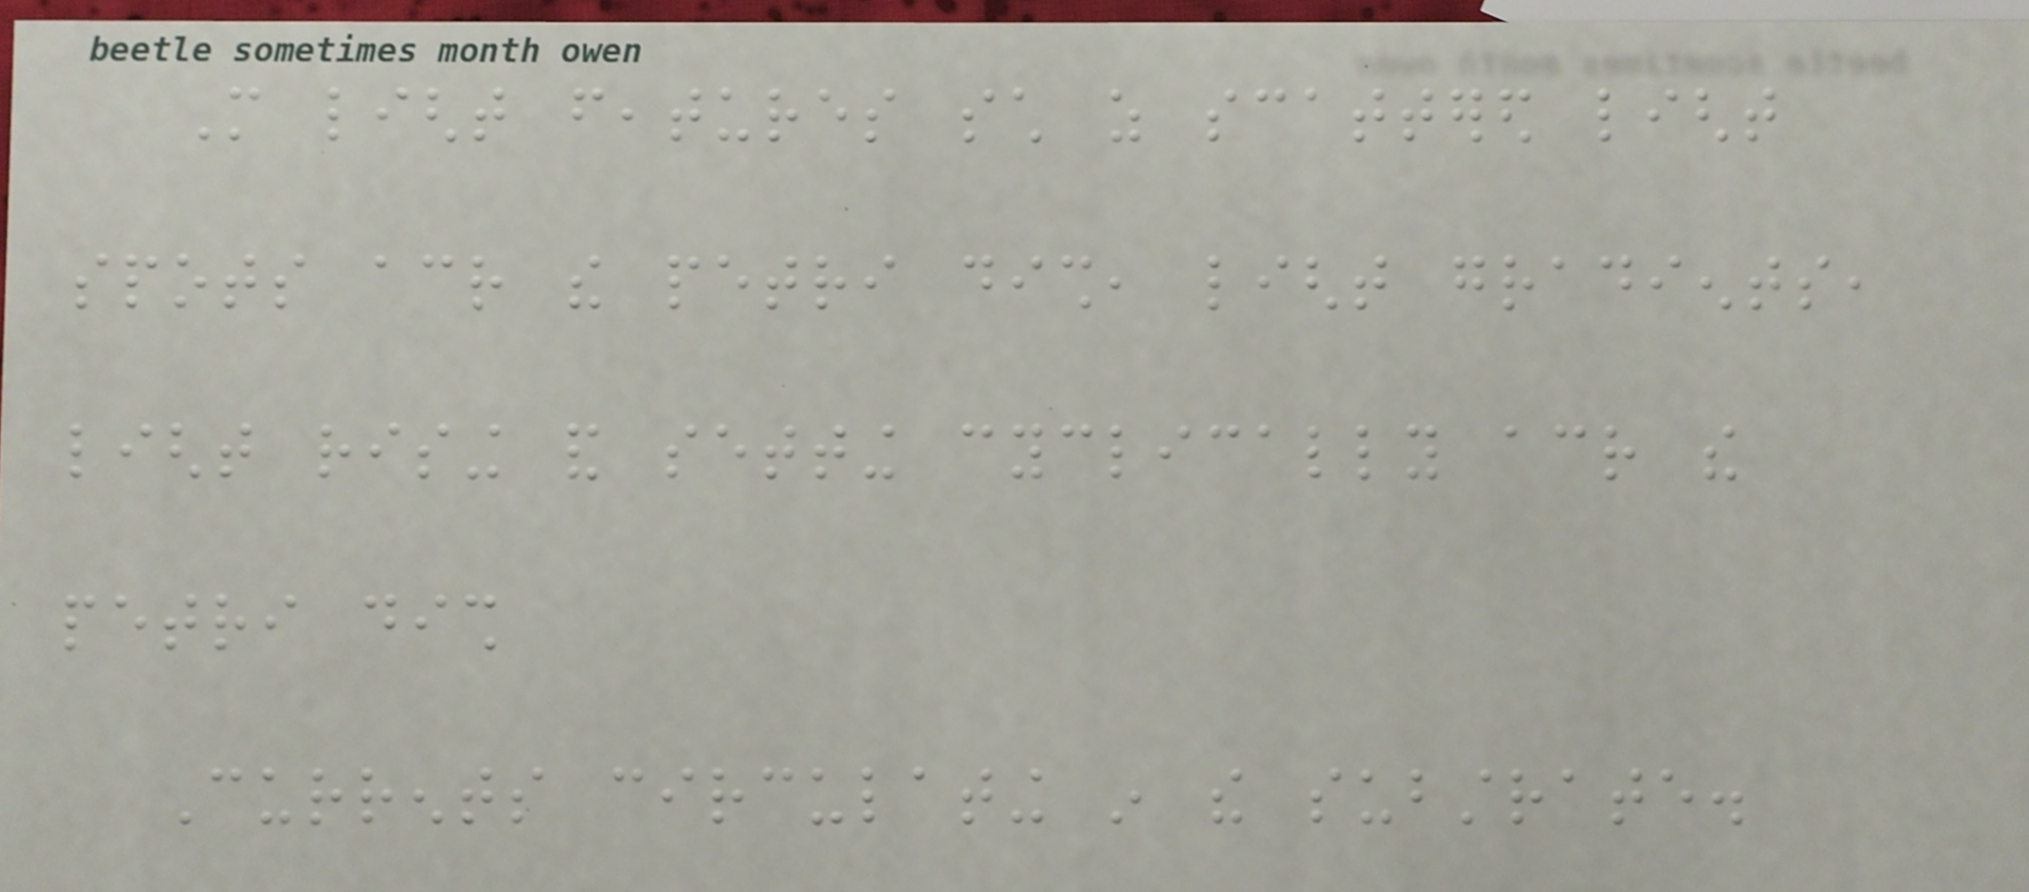More light features such as scattered light
spots across the petri dish, light gradients,
light rising and setting cyclically across the
petri dish
Currents circulating in the substrate.
